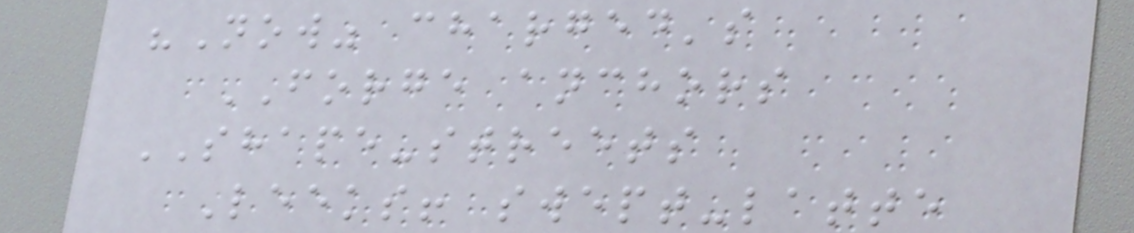"Now" charged's
FORGE anchors
SHAPE-streets
Leeks! swept-latte
